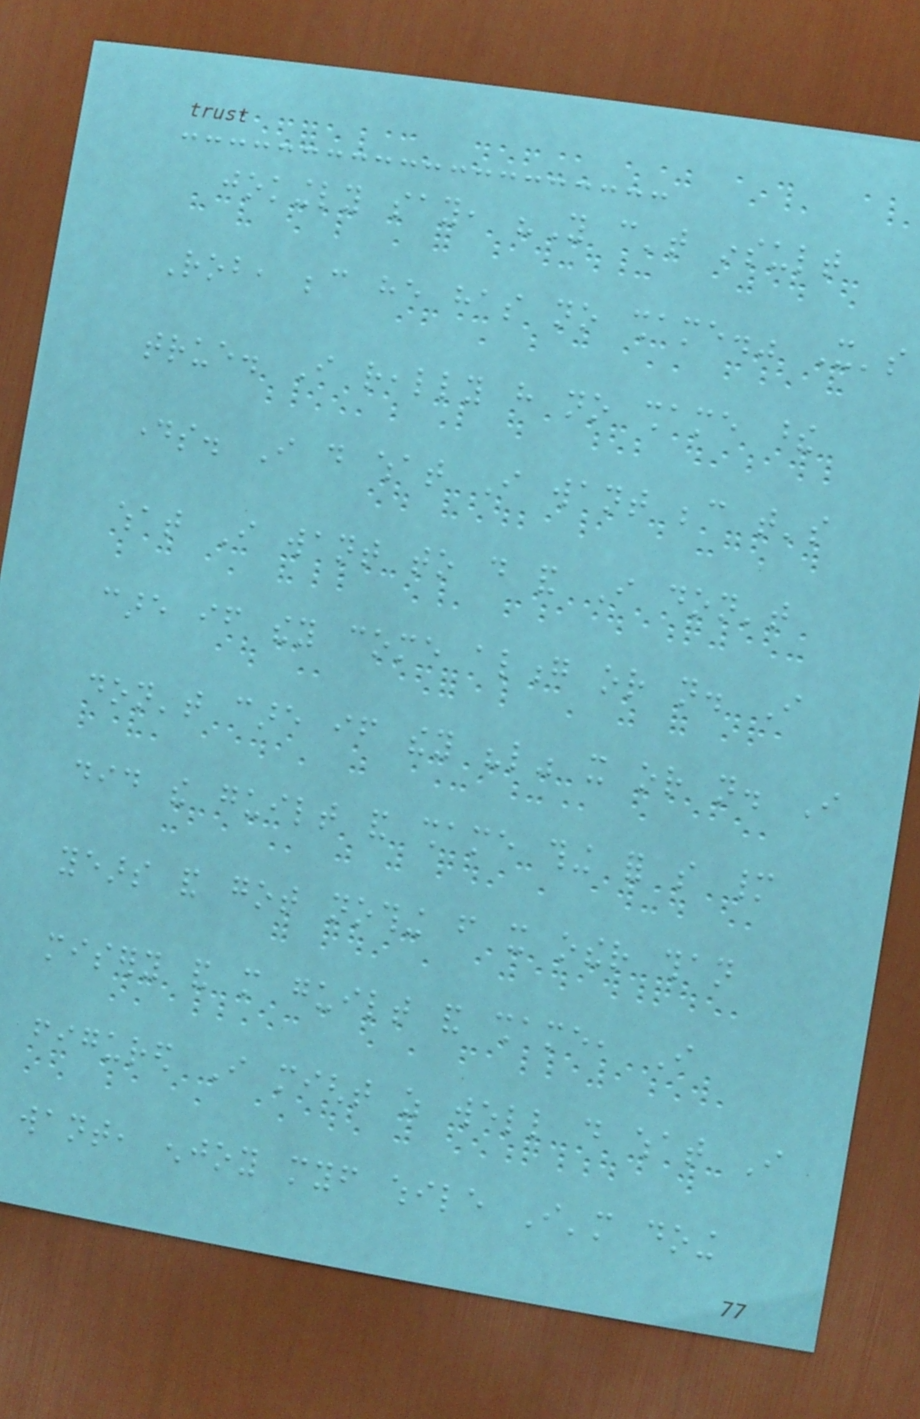jokingly say, "You can't insult
Rob, because he has no shame." It's
true. I really have no shame these
days. I do what I want because that's
what I want to do and I don't
care if they come along or not. I
don't care if they "like" it or not. I
did the guilt and shame thing for so many
years and got nothing from it other than
misery and more guilt and shame, I
figured I might as well do what I
want, enjoy myself while I'm doing
